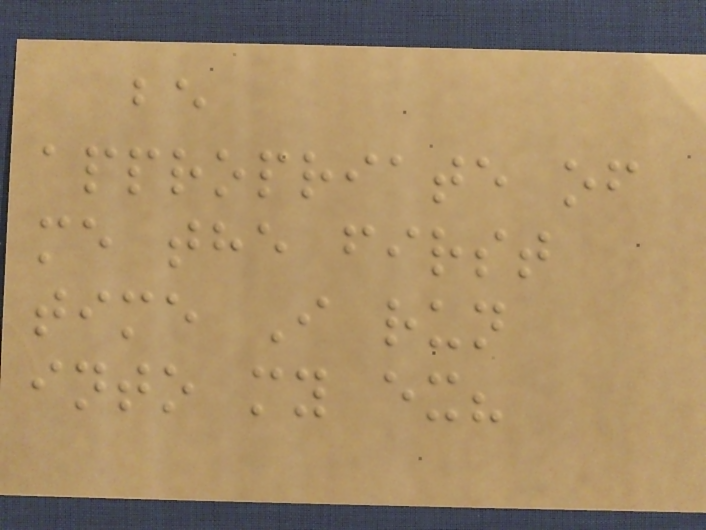be
appropriate of
me the first
time I run
into my ex?
